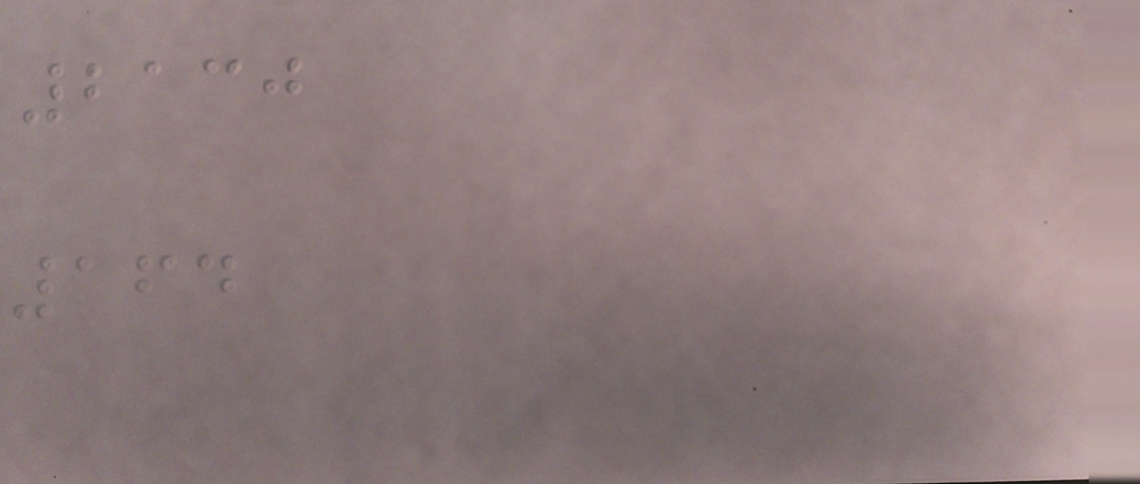2130
164
